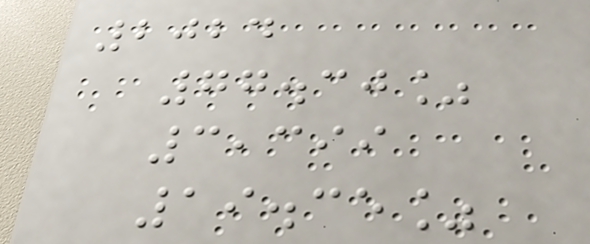2024
77.30%
3,399
19.35%
